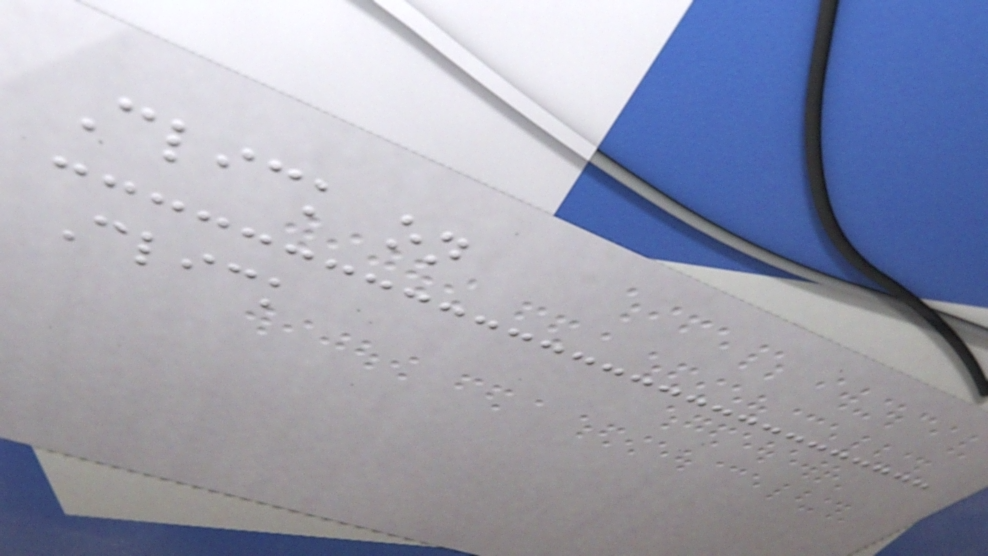Click on
Click
